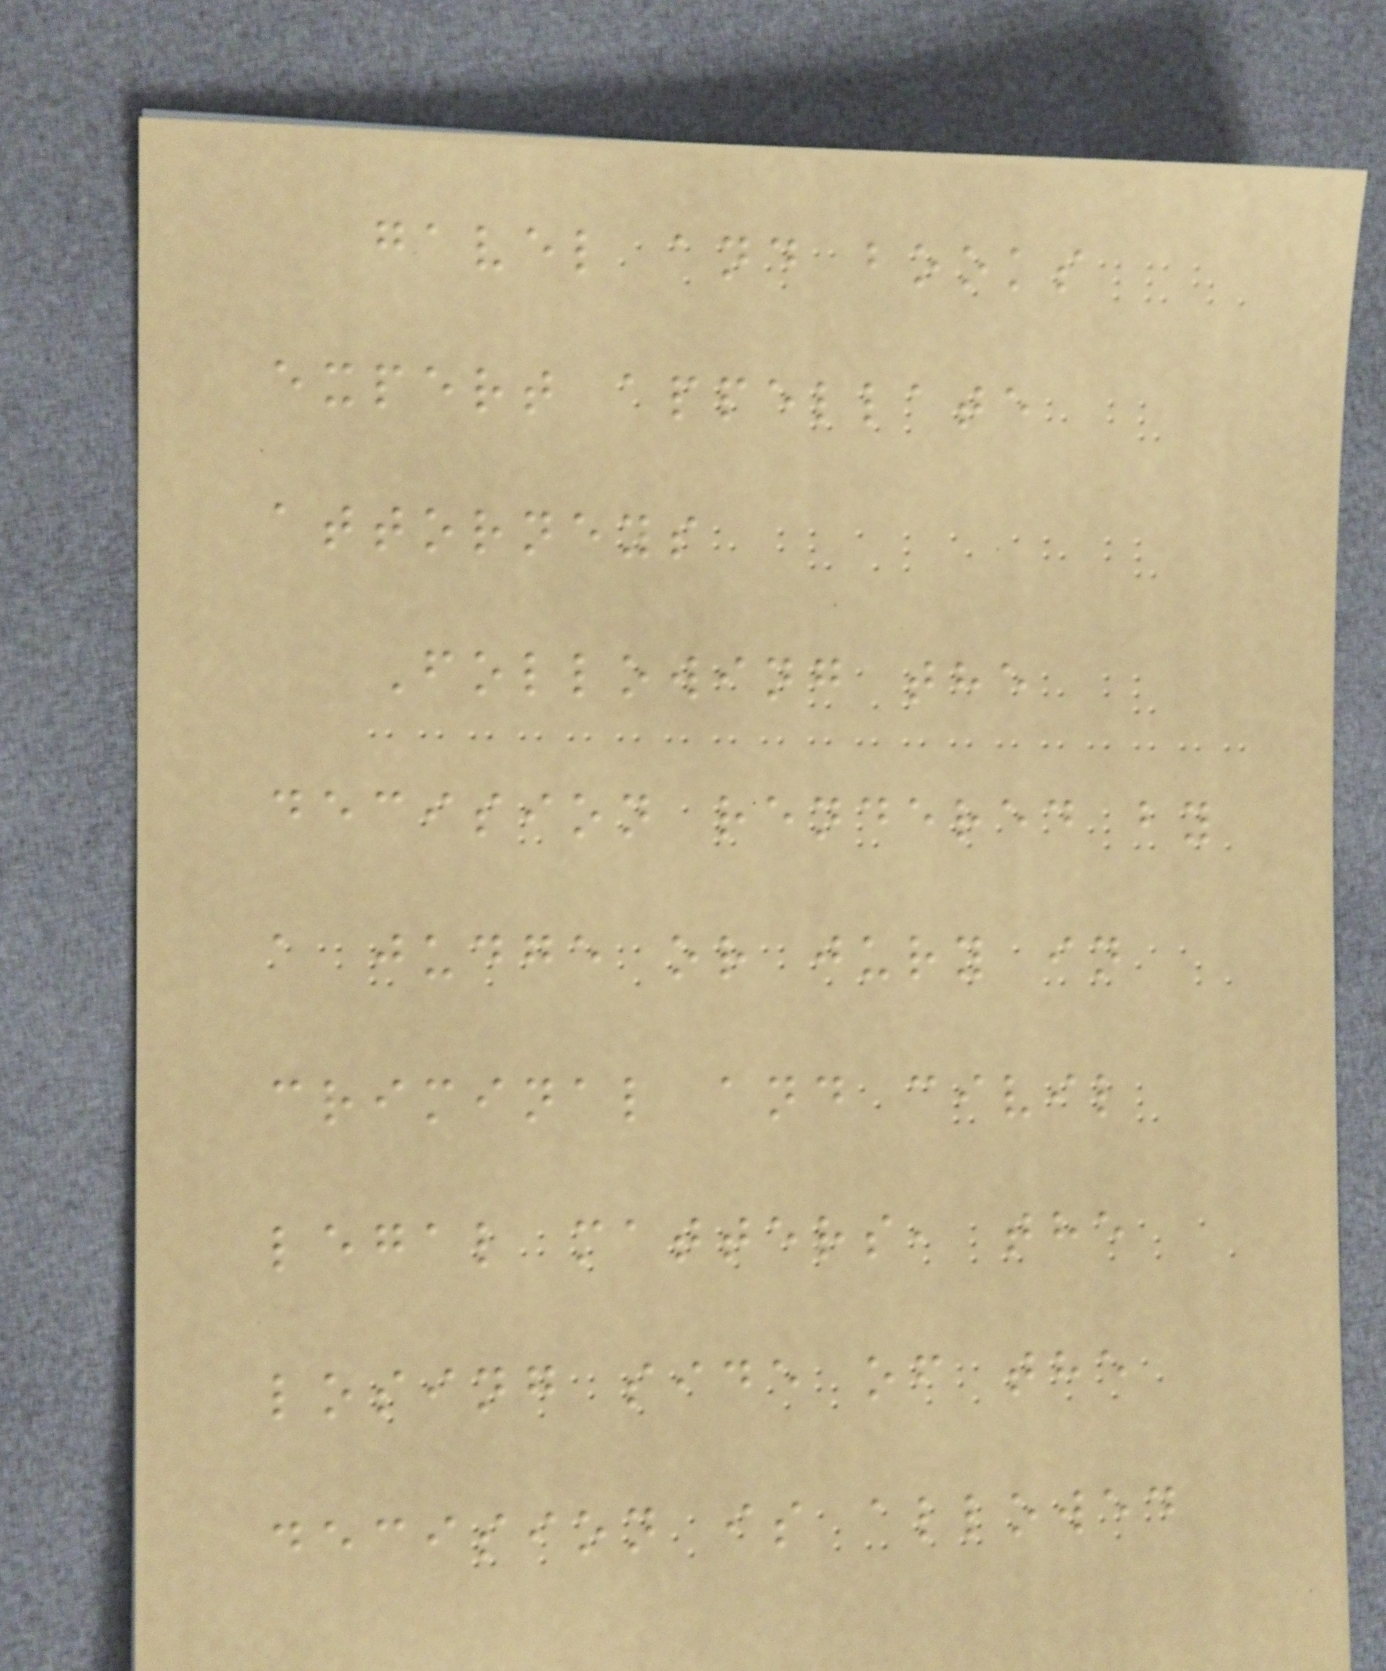gavel and books
expert appellate
attorneys
Following the
decision rendered by
a judge or jury in
criminal and civil
legal matters, the
losing side of the
decision is allowed
